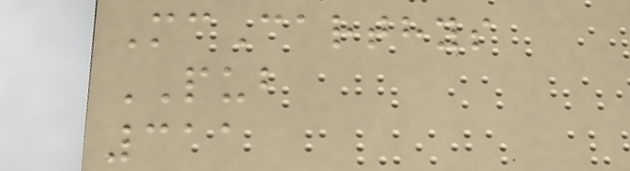McCarthys
PUB
311
